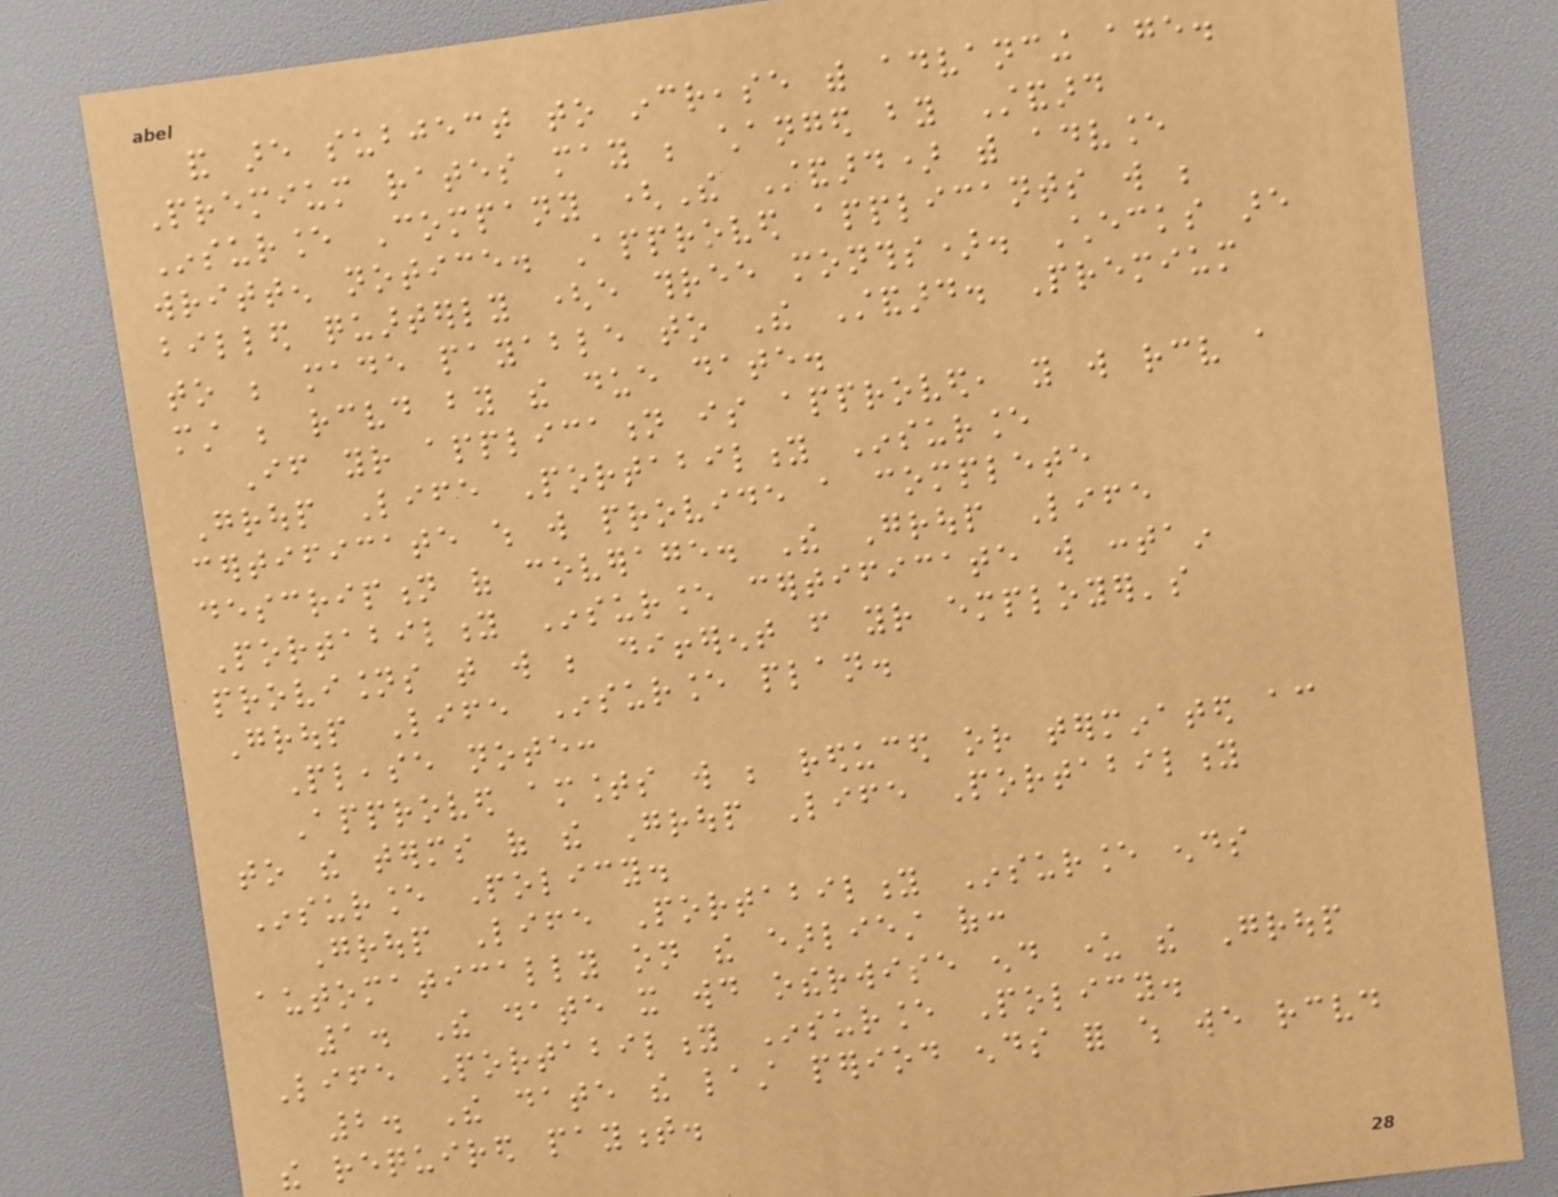and are subject to increase with advancing age.
Premium rates may be changed by Standard
Insurance Company (The Standard) with advance
written notice. Approved applicants will be
billed quarterly (every three months). Checks are
to be made payable to The Standard. Premium
must be received by the due date.
If your application is approved, you will receive a
Group Life Portability Insurance
certificate which will provide a complete
description of coverage. The Group Life
Portability Insurance certificate will contain
provisions that will be different from your employer's
Group Life Insurance plan.
Please note:
Approved amounts will be reduced or terminated according
to the terms of the Group Life Portability
Insurance Policy.
Group Life Portability Insurance ends
automatically on the earliest of:
1. The date it would otherwise end under the Group
Life Portability Insurance Policy.
2. The date the last period ends for which we received
the required payment.
